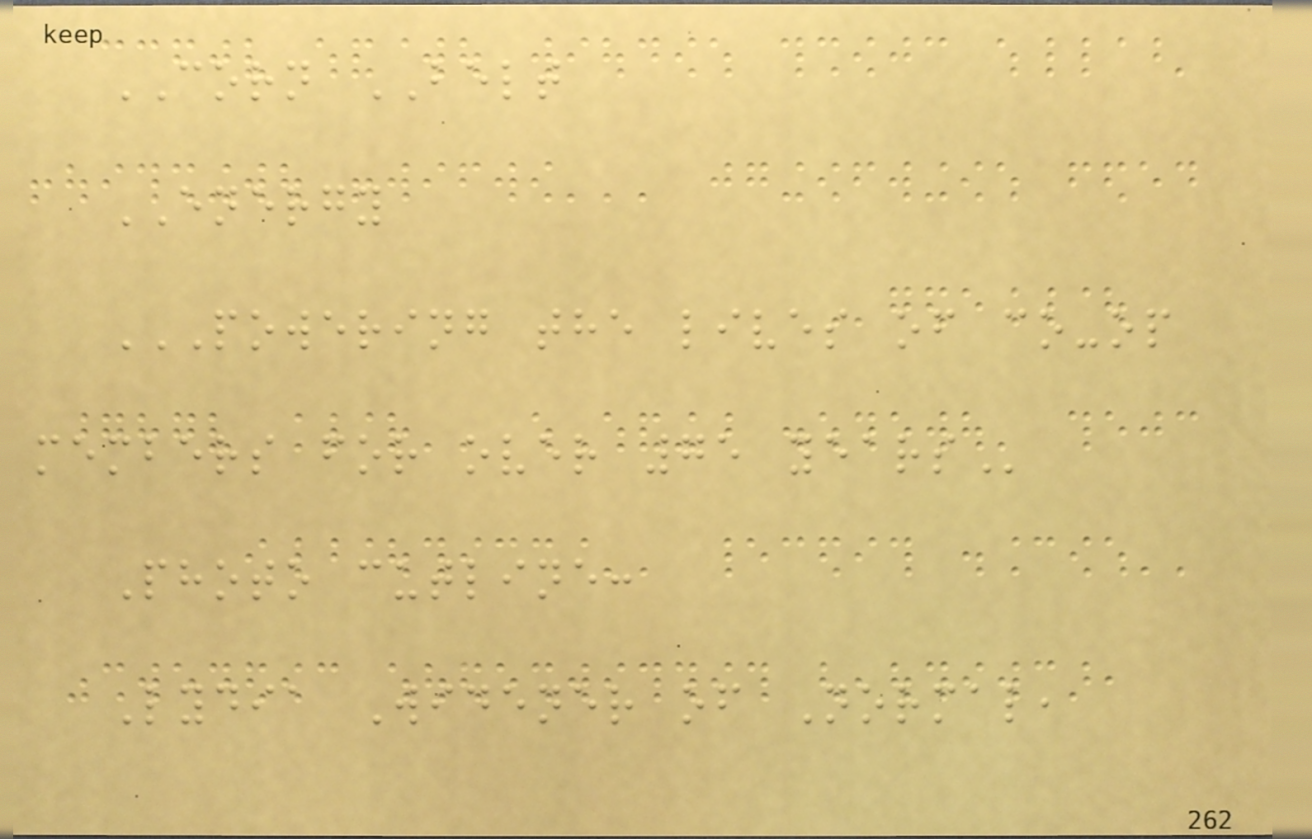CORN BELT
ENERGY
POWERING THE LIVES OF CO-OP
MEMBERS FOR OVER 75 YEARS
Photo cutline:
Lydia Widener of Normal,
